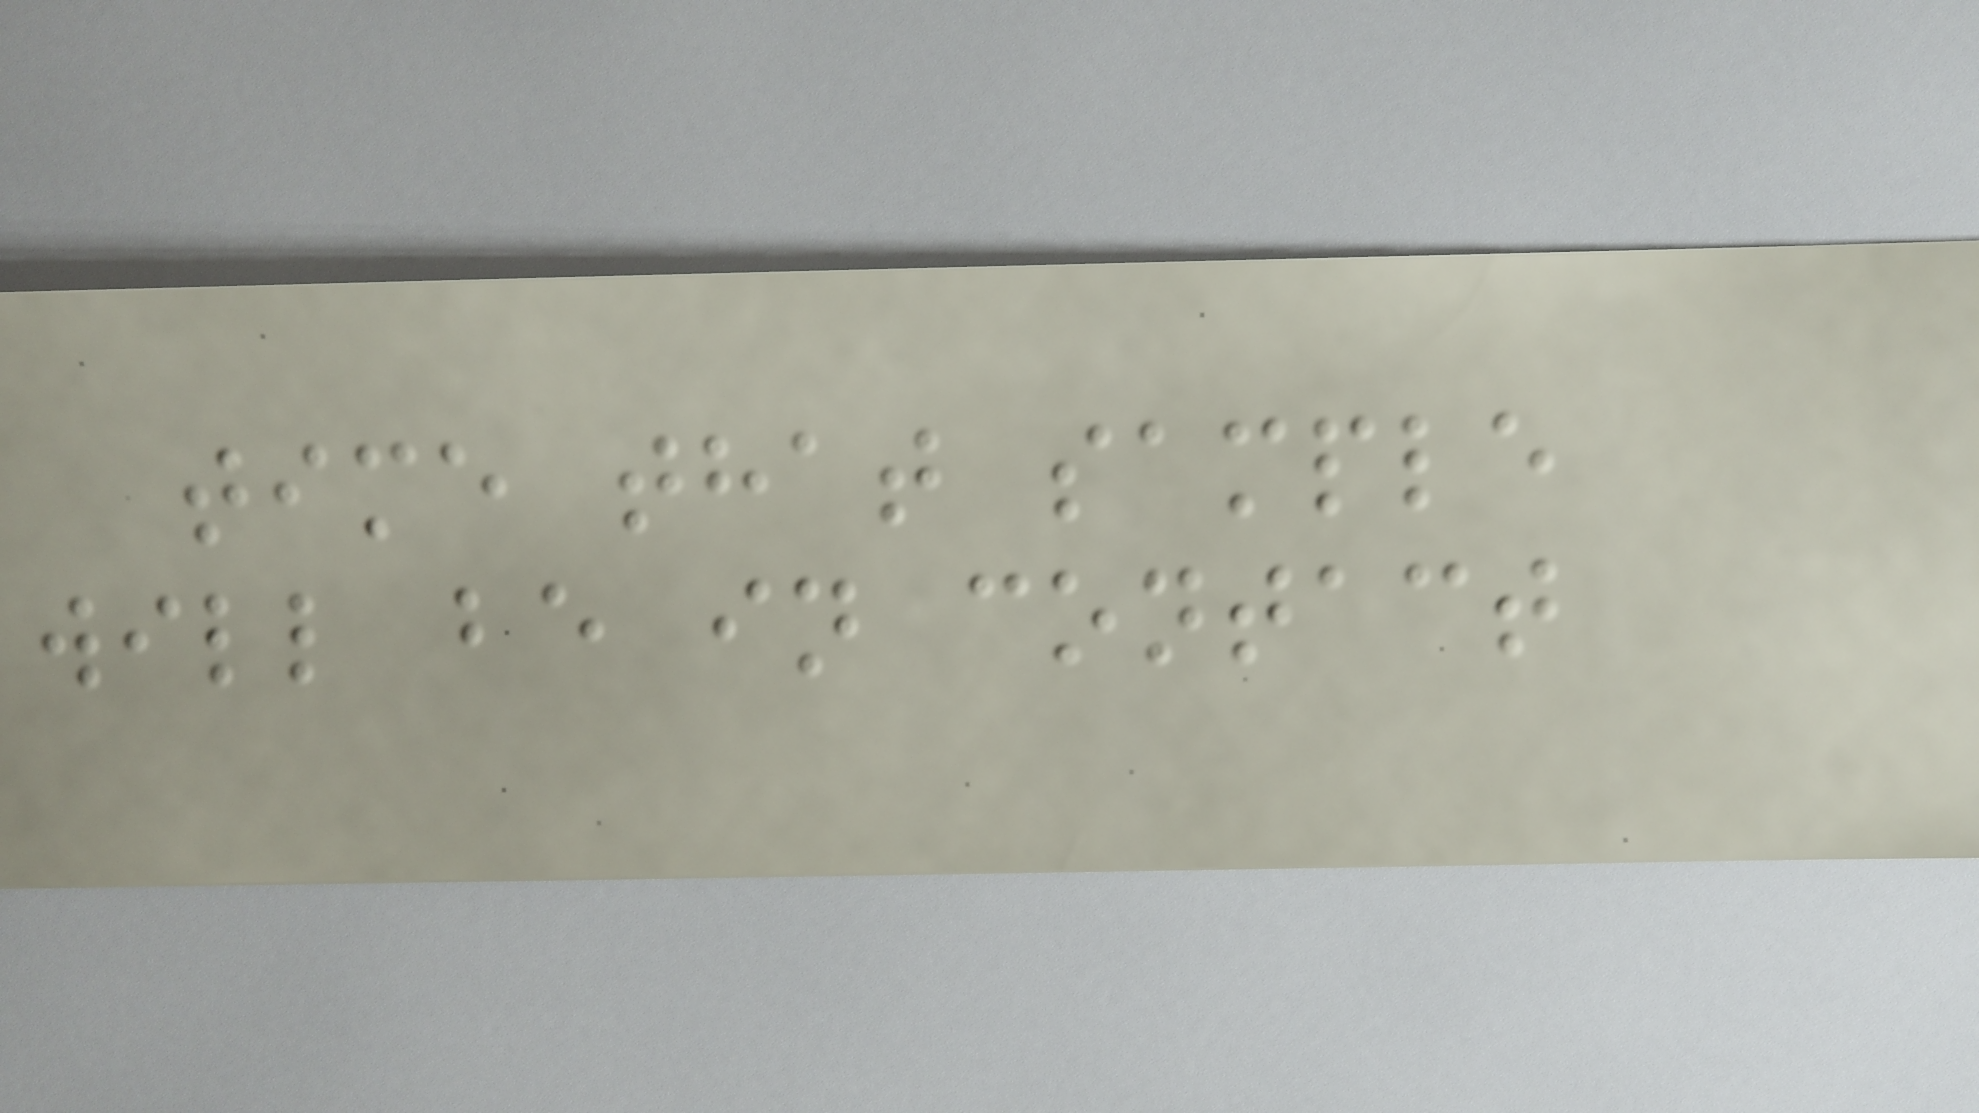time that sample
will be in contact
